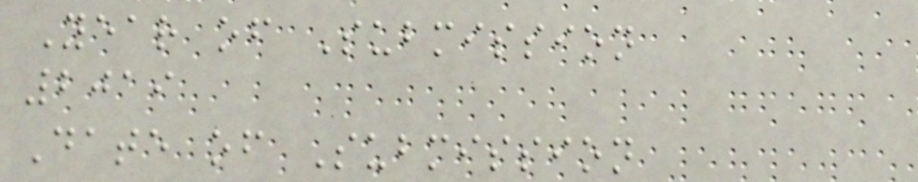Year of Submission
2019
Date of Submission
